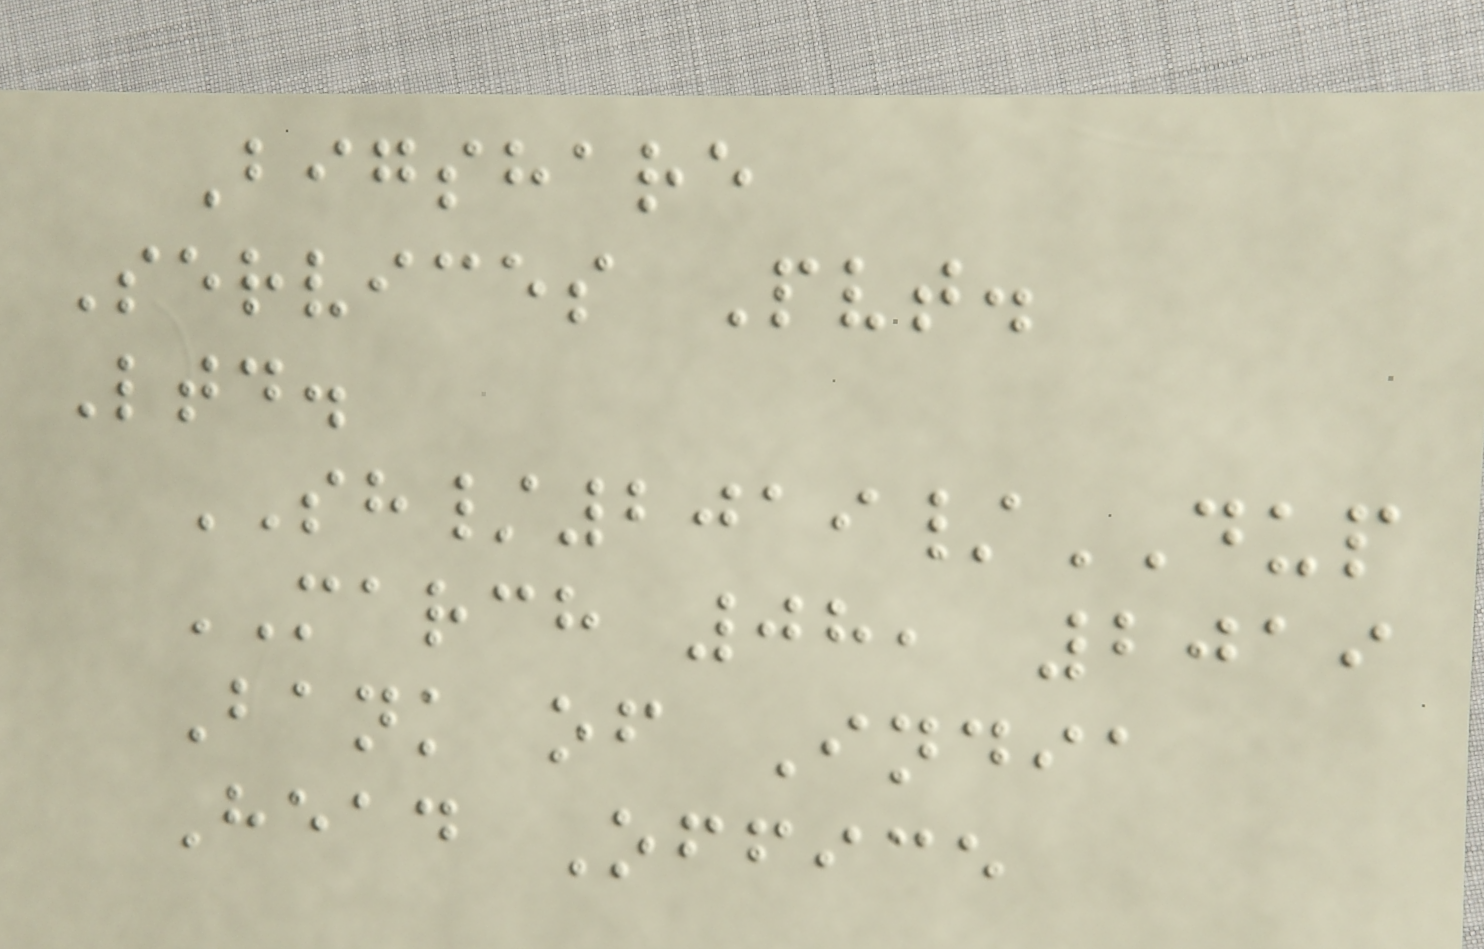Bigshare
Services Pvt.
Ltd.
SH/2019/DUP
MARCH 08, 2019
Bank of India
Head Office
